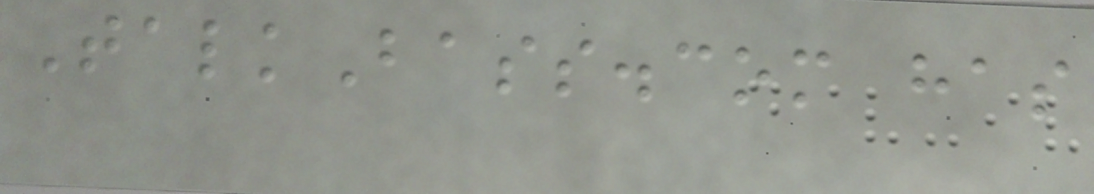TalkBass.com has
